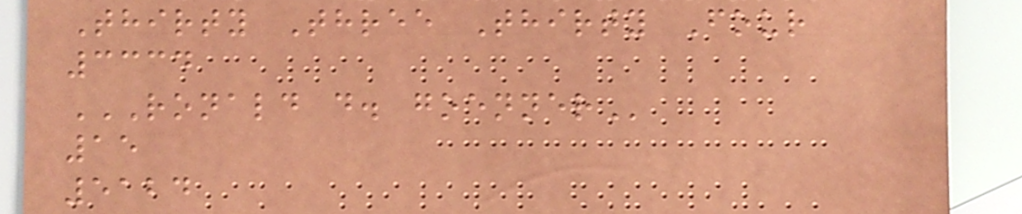Thirty Three Thirty Four
3334
RONALD D. GOENNER
15
5124
